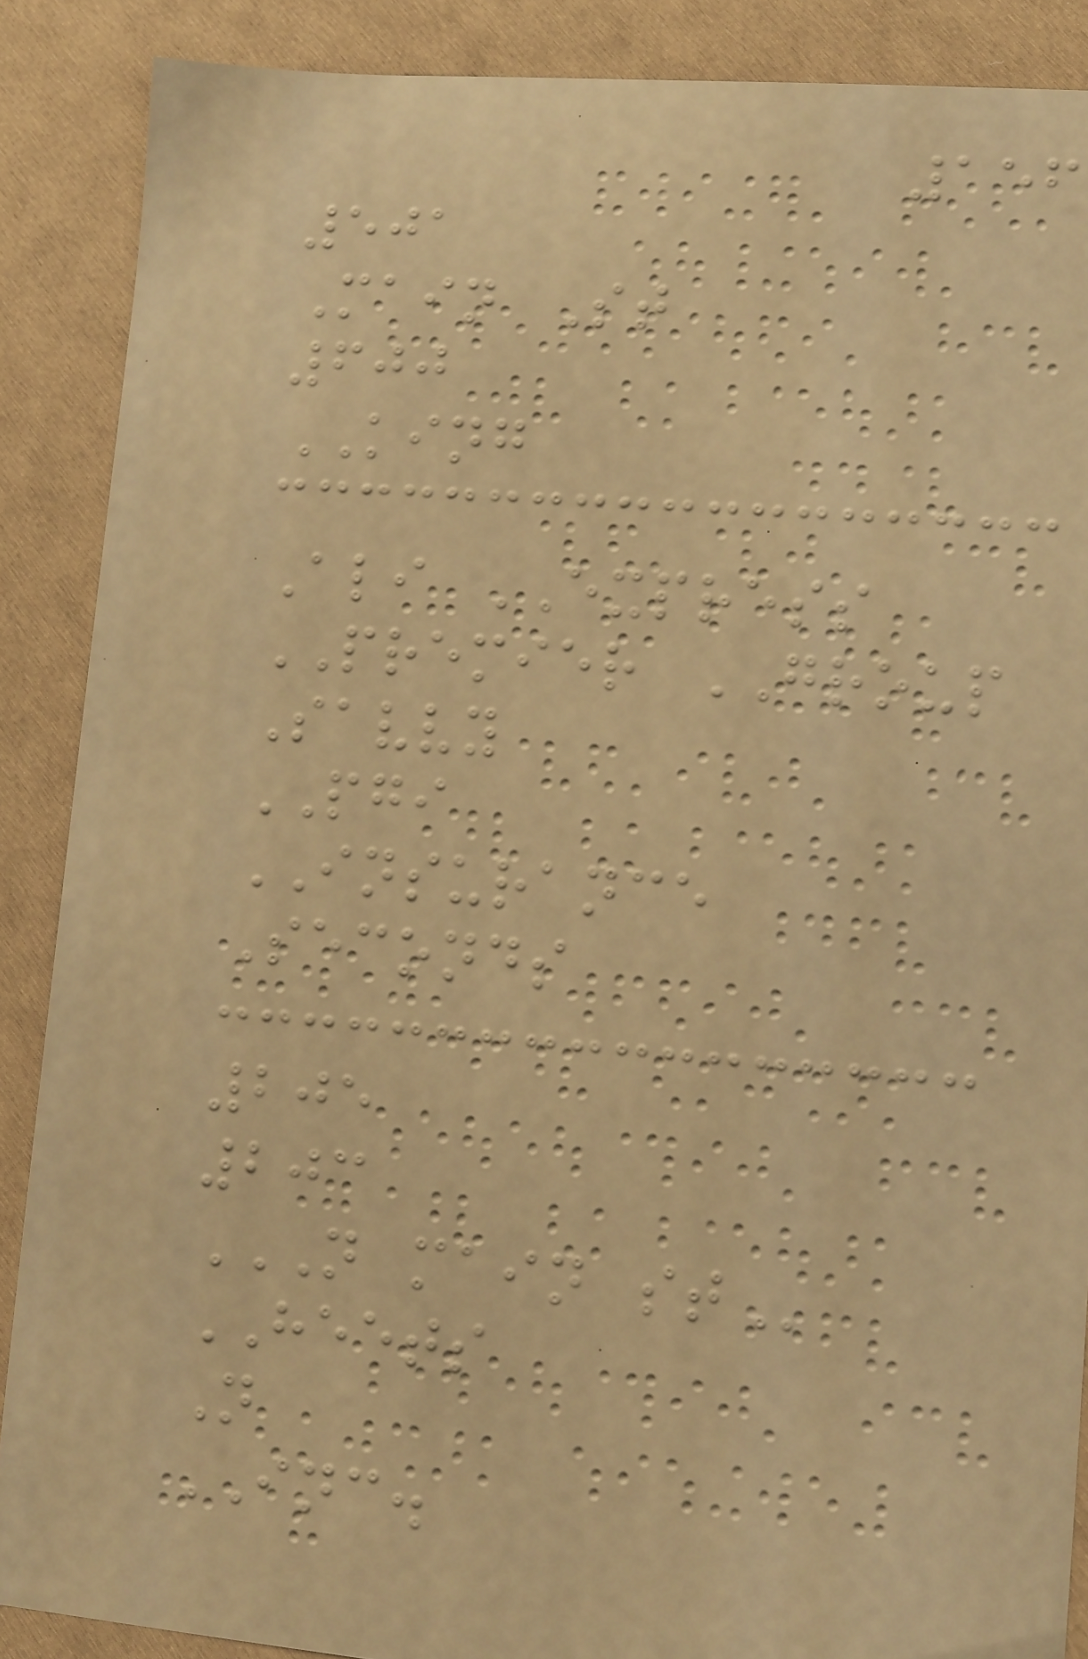156
501
Main St
600
KING
Ali EXPRESS
PREMIER GROUP
Savvy
PGI
INSURANCE
Seconds
205
203
N MAIN ST
HEETS
N
INC.
